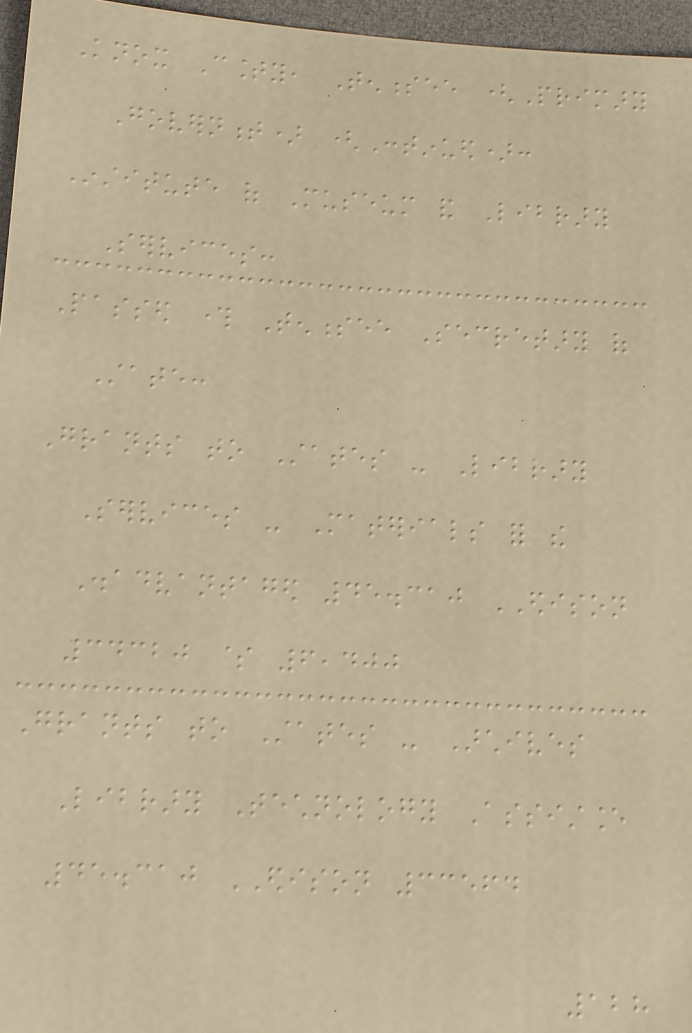Knox County, Tennessee (Primary
Government) (Continued):
Institute of Museum and Library
Services:
Passed through Tennessee Secretary of
State:
Grants to States - Library
Services - Materials for the
Disadvantaged 45.310 EDISON
34320 $ 6,400
Grants to States - Archives
Library Technology Assistance
45.310 EDISON 33564
128
